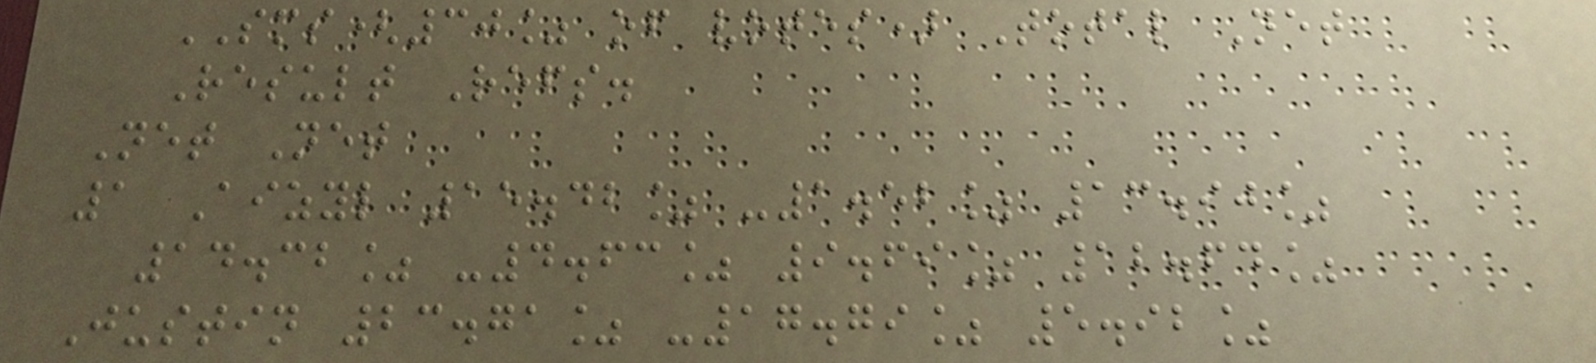SMS(30% of votes) Total Net
Result Refs.
Net Net
1 Aizyl 15.42% -1.52% 13.90%
14.32% -4.63% 9.69% 12.64%
Justin 23.71% -17.79% 5.92%
